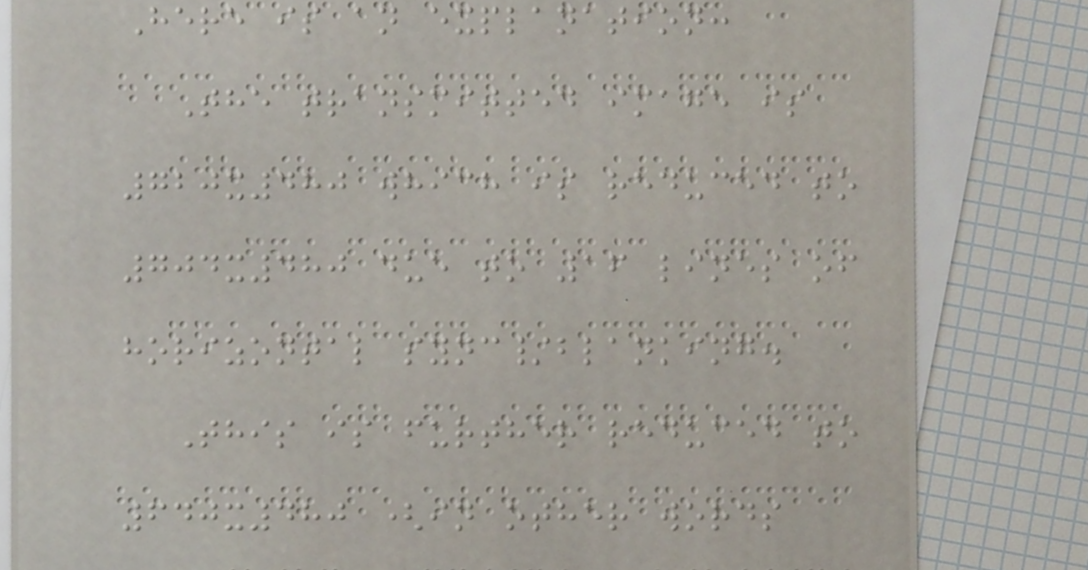Here is an explanation:
The transmitted image is
720x480 which is reduced to
704x480 due to 16 lines of
horizontal sync/blanking.
This is further reduced to
640x480 (in other words
